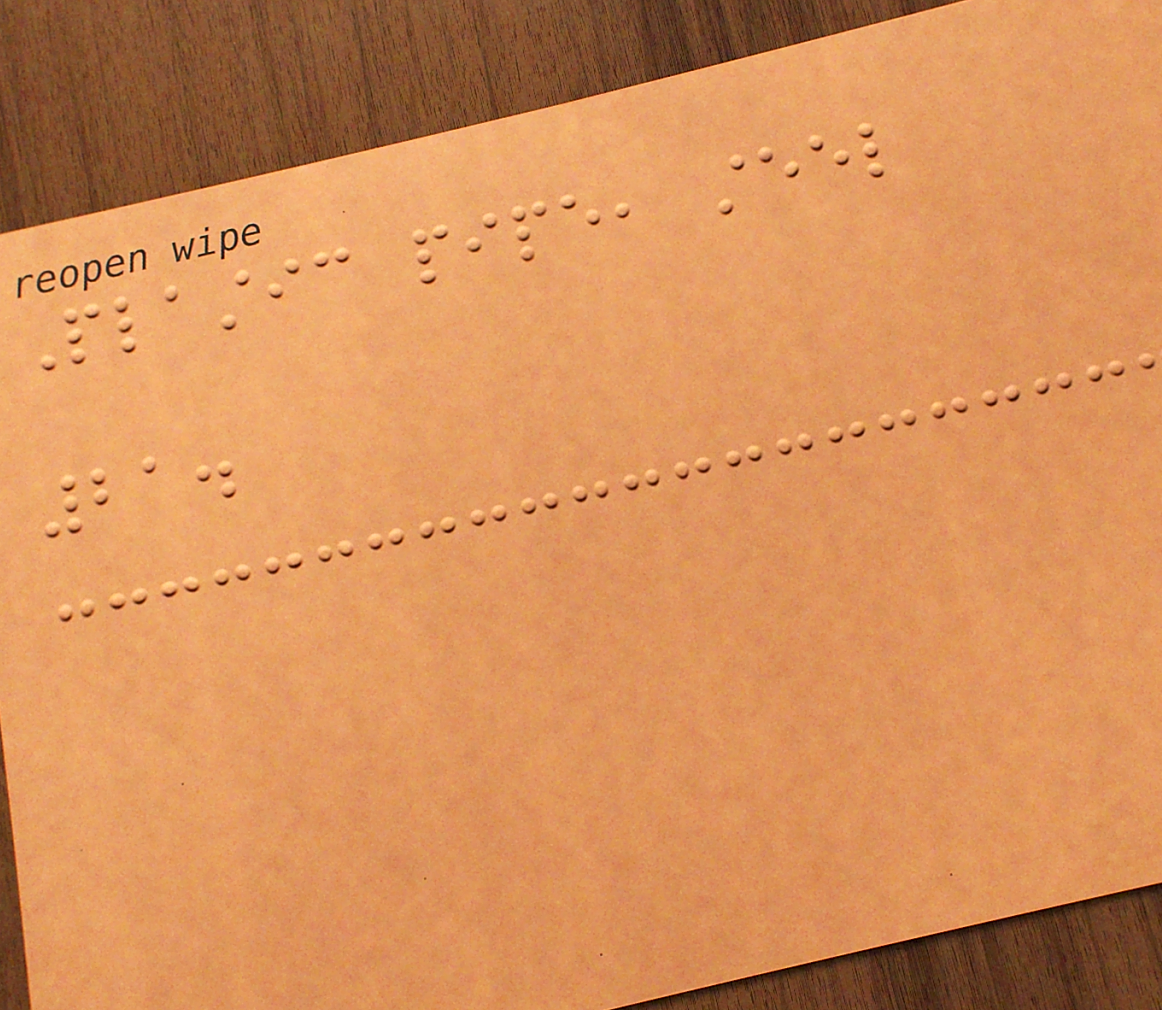Plastic pipe, steel
21.
